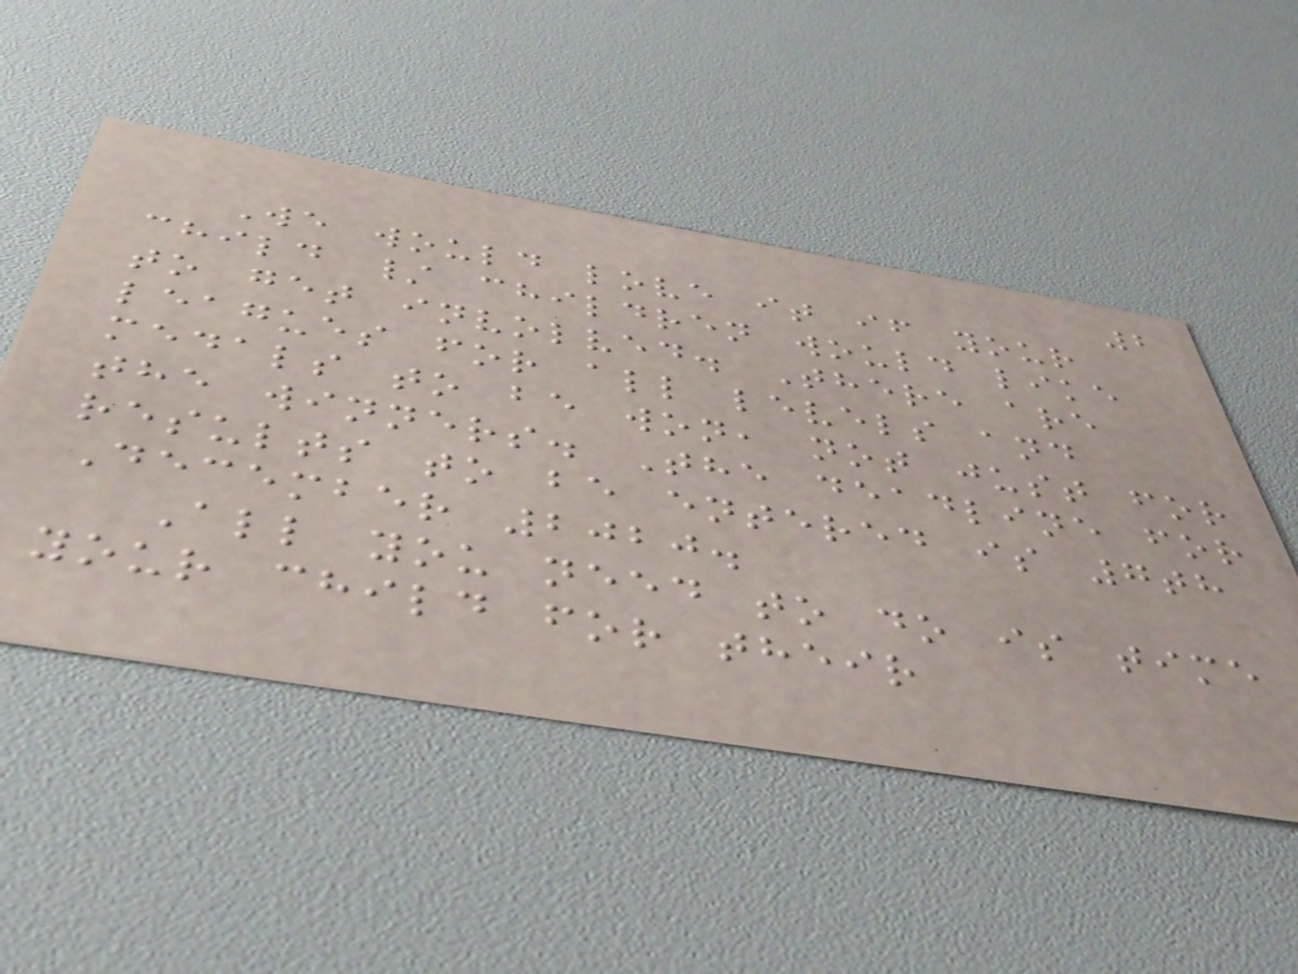2
We would love it if your
child / children would like
to get involved. There are
leagues for all levels and
medals to be won, not just for
the winners. The deadline for
results to be entered is 7th
December 2020.
All you need to do is time
your child for their
